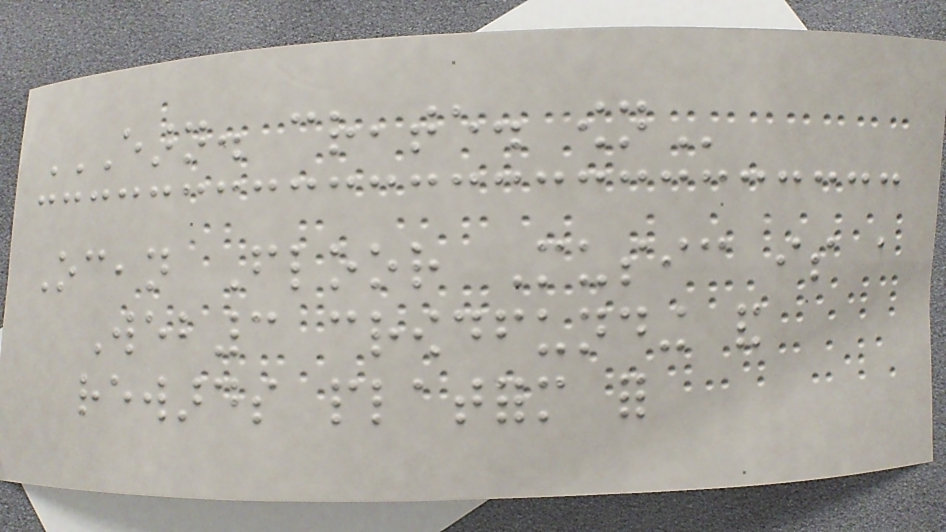EARN. CREATE. OWN
Ocean Floor Music is a
Web3 crowdfunding and
rewards platform for
